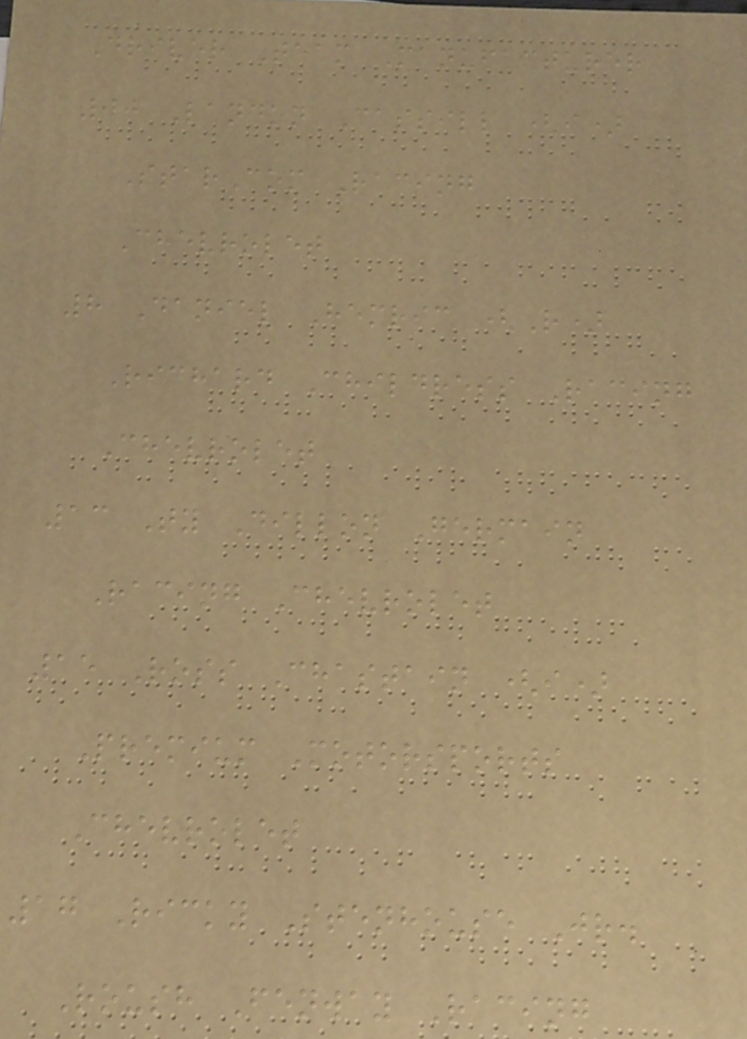Driver Team Manufacturer
00 Landon Cassill (i)
StarCom Racing
Chevrolet
8 Daniel Hemric (R)
Richard Childress Racing
Chevrolet
13 Ty Dillon Germain
Racing Chevrolet
15 Ross Chastain (i)
Premium Motorsports
Chevrolet
17 Ricky Stenhouse Jr.
Roush Fenway Racing
